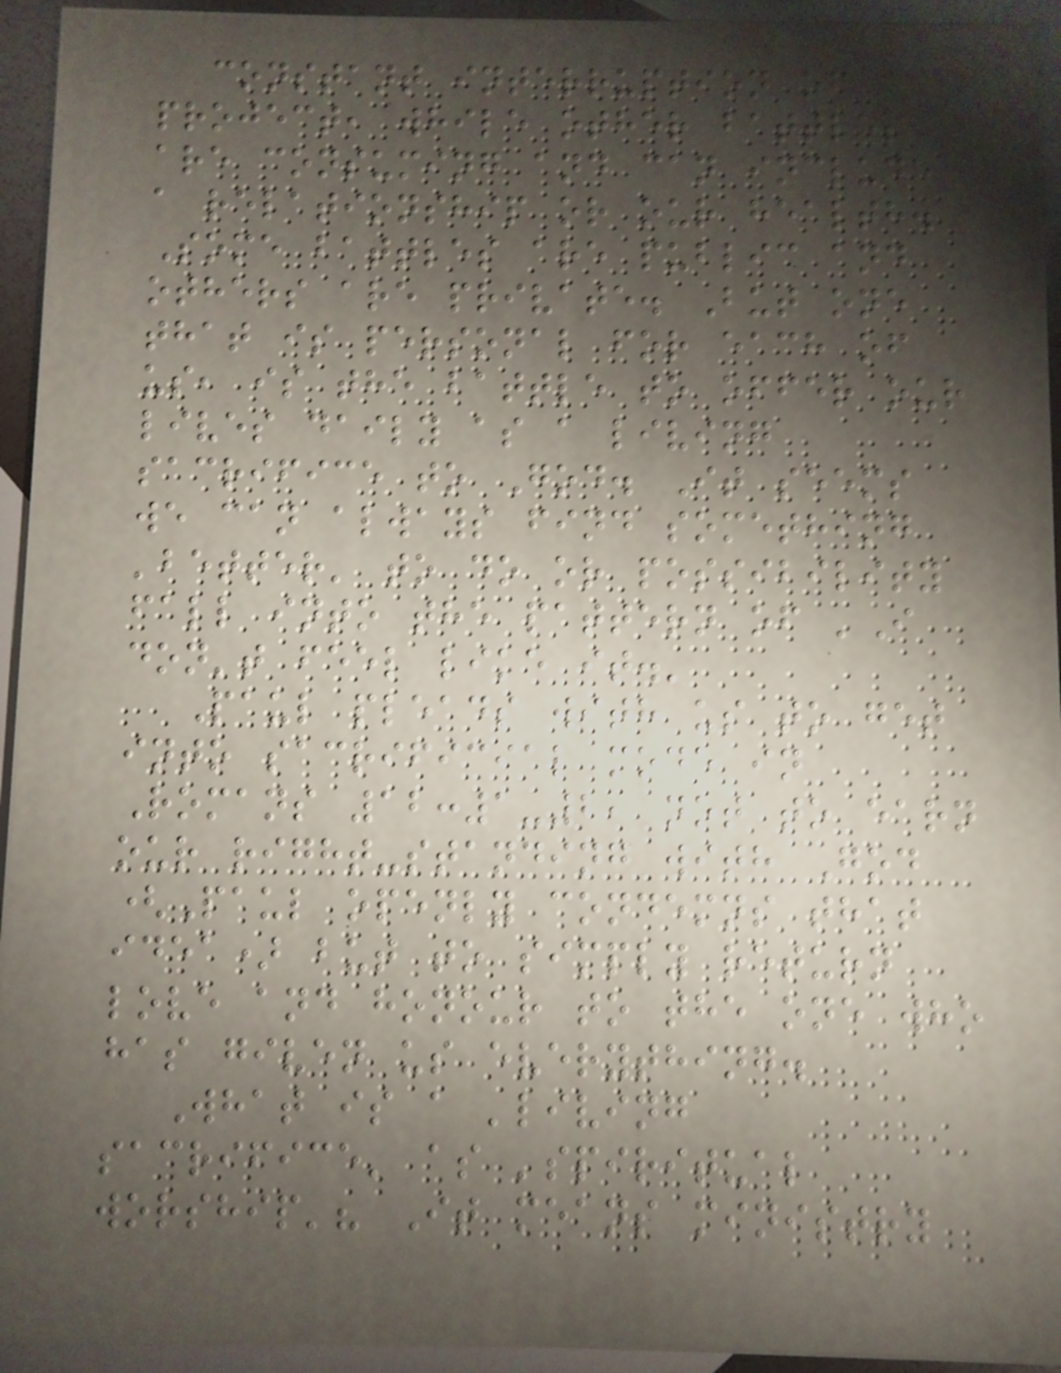constant interruption of a
project, while other battles
are consuming and can include
a relationship or our health.
Some battles are public and
others are private. But one
that is personal for each of
us, is the battle to offer our
lives daily as a living
sacrifice to God. It seems
we can always find something
'better' to do or possibility
fall into the pattern of 'I
don't feel like it.'
Paul pleads with us to get
into sacrificial mode in
Romans 12:1-2, not to earn
our right-standing with God
(Paul openly condemns that
idea) but to simply return
love and honour to the one who
has given us everything.
What is a 'living
sacrifice' as 'spiritual
worship'? It means ministry
